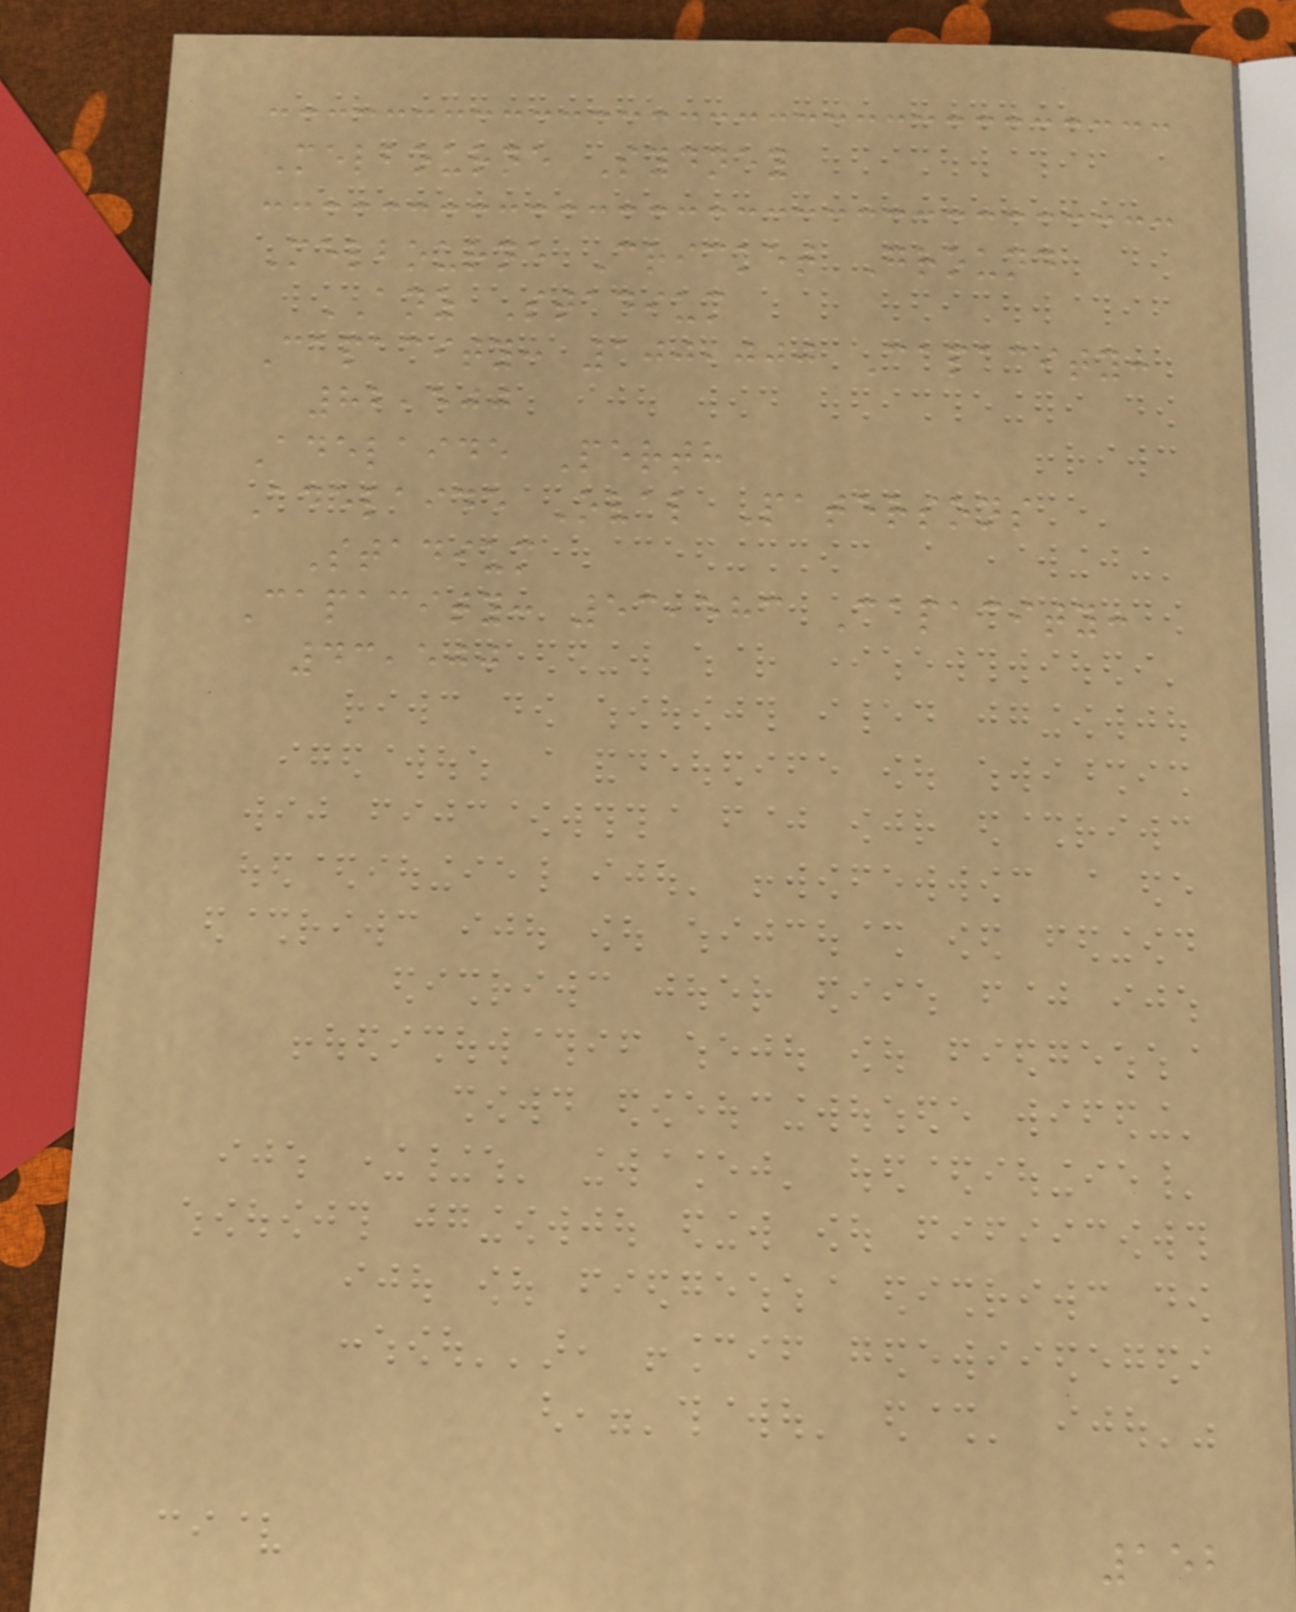Melbourne Sydney
Melbourne Cricket Ground
ANZ Stadium
Capacity: 100,000 Capacity:
82,500
Adelaide Perth
Adelaide Oval Patersons
Stadium
Capacity: 53,583 Capacity:
43,500
152
